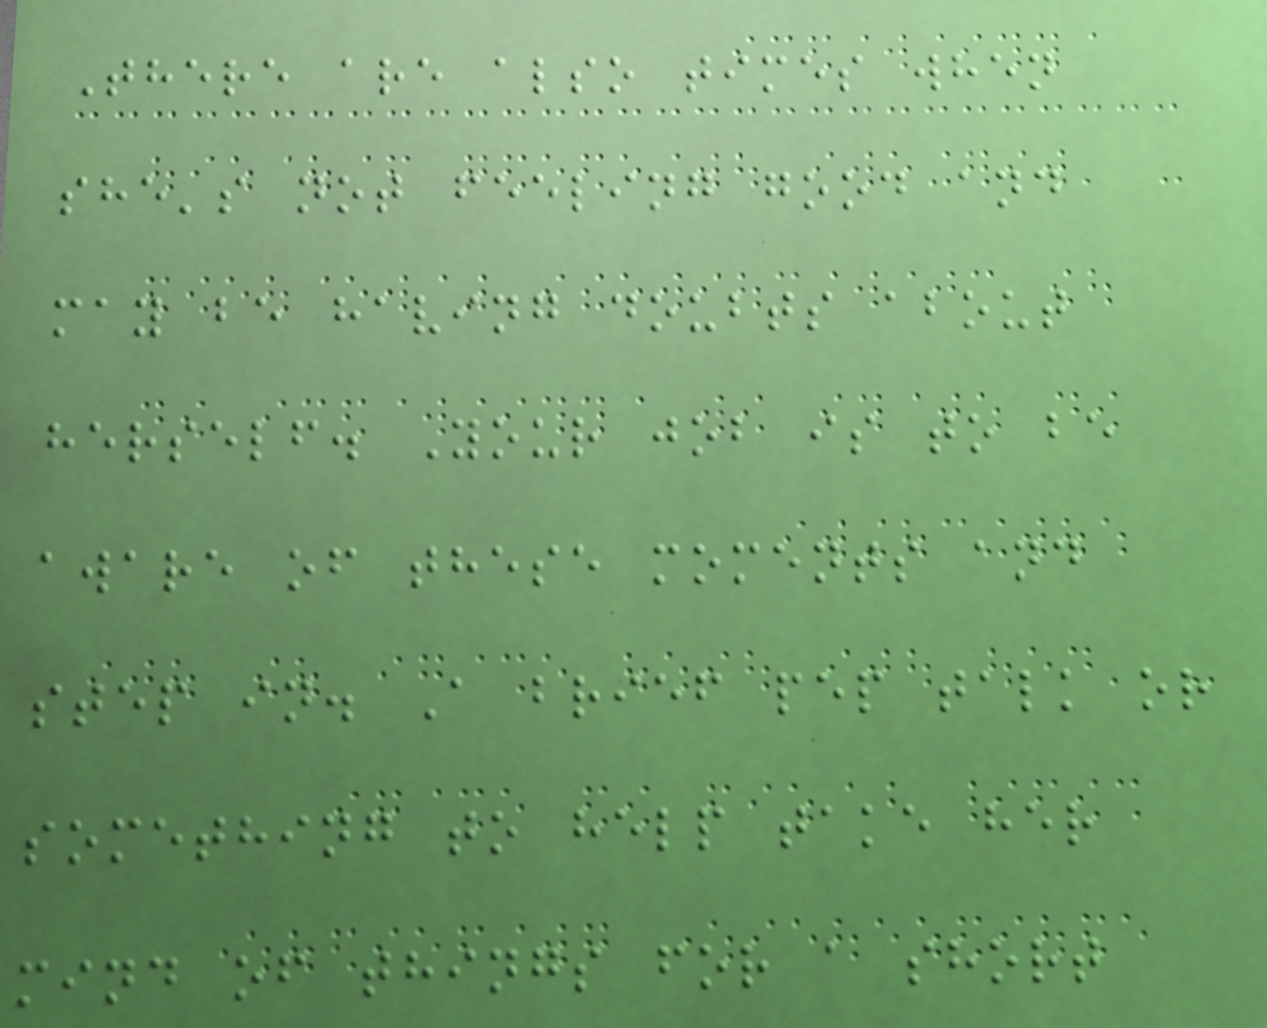There are also times when
she's not feeling good and
may be having doubts about
herself. Your job is to be
aware of these moments and
step in. A brief pep talk or
something to help take her
mind of things for a short
